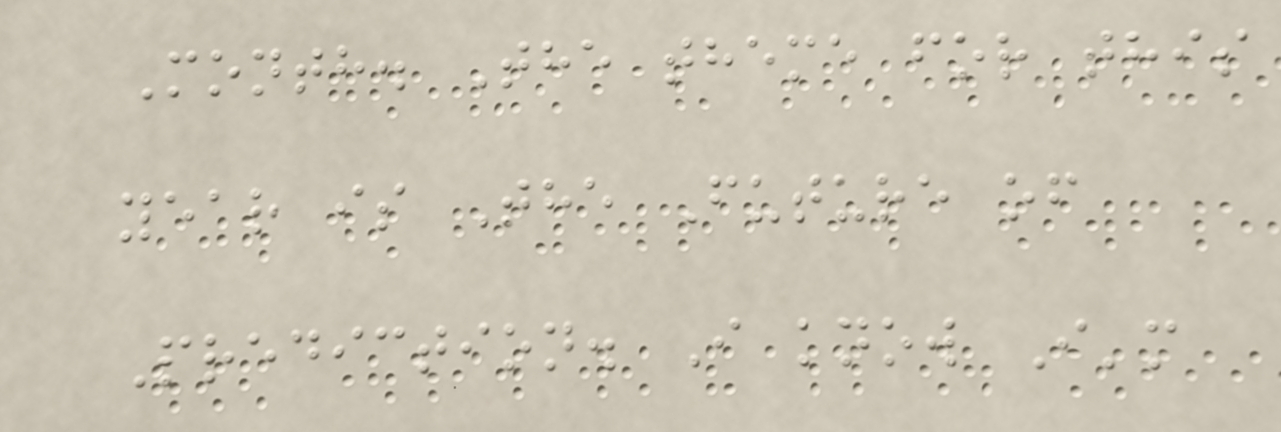Month. The theme for this
year is The Future of
Prediction. I know I'm
